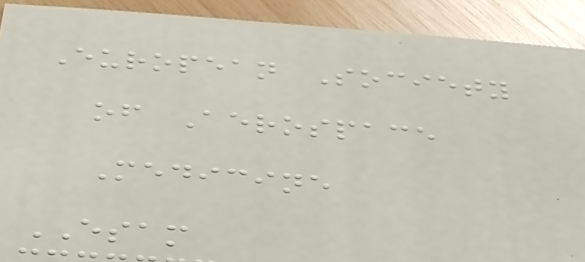European Society
of Aerospace
Medicine
ESAM
